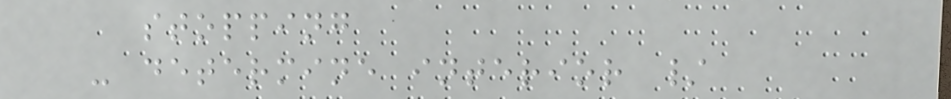stopping
- determine interior /
